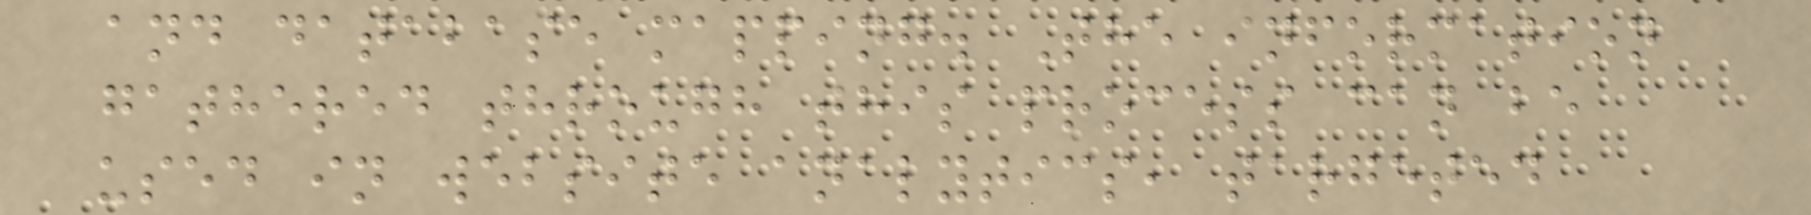and database mapping. The information
gathered through this process can be
used in website analytics, targeted
